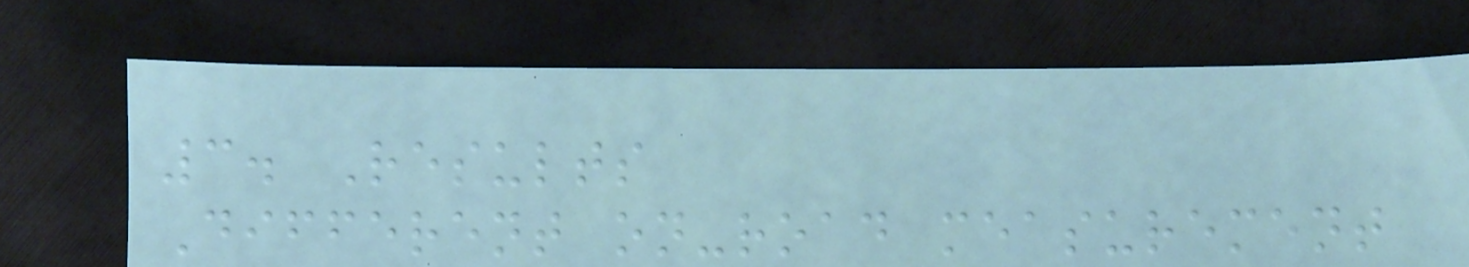3. Results
Different on-road measurement
